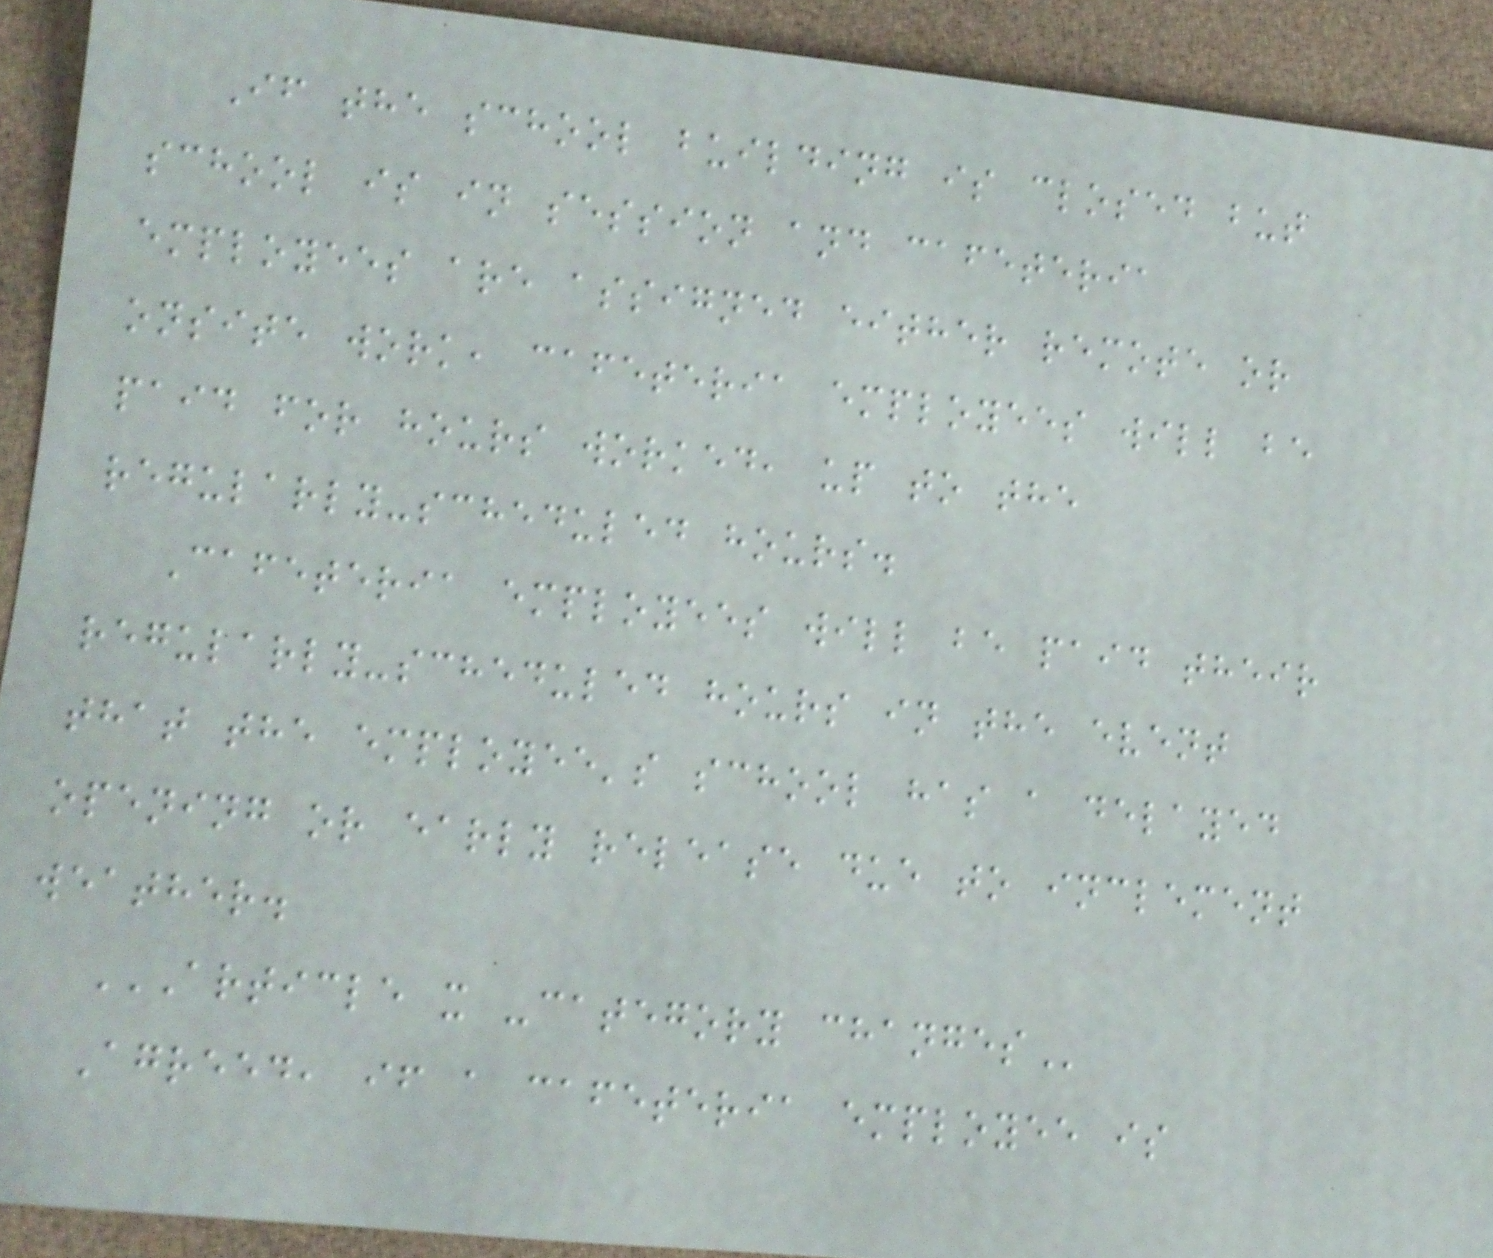If the school building is closed but
school is in session and cafeteria
employees are assigned either remote or
onsite work, cafeteria employees will be
paid for hours worked, up to the
regularly-scheduled hours.
Cafeteria employees will be paid their
regularly-scheduled hours in the event
that the employee's school has a delayed
opening or early release due to inclement
weather.
ARTICLE X -CATEGORY CHANGES
Agreed, if a cafeteria employee is
